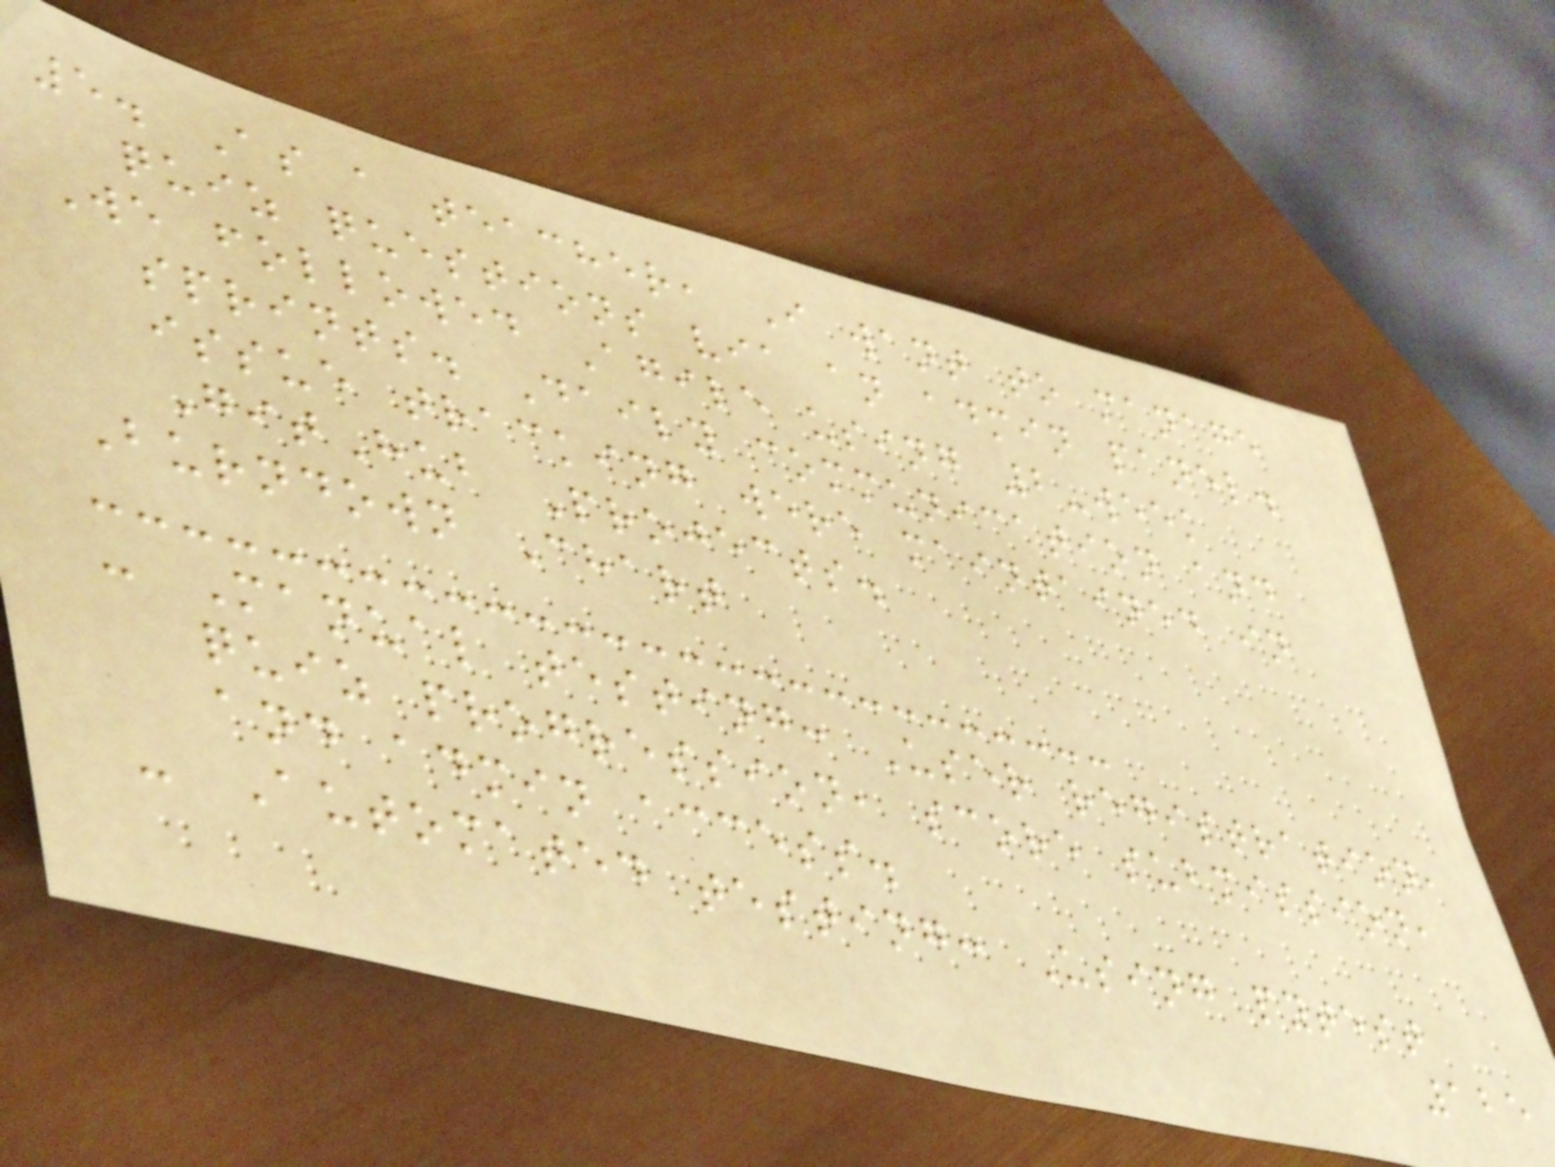5. As a teacher, I want to manage
quiz questions via an admin panel.
We followed Agile using 2-week
sprints. Daily communication and
issue tracking were maintained in
GitHub Projects.
Burndown Chart
- Manual testing: User registration,
quiz progression, score submission,
and admin access.
- Automated testing: Using pytest
125
